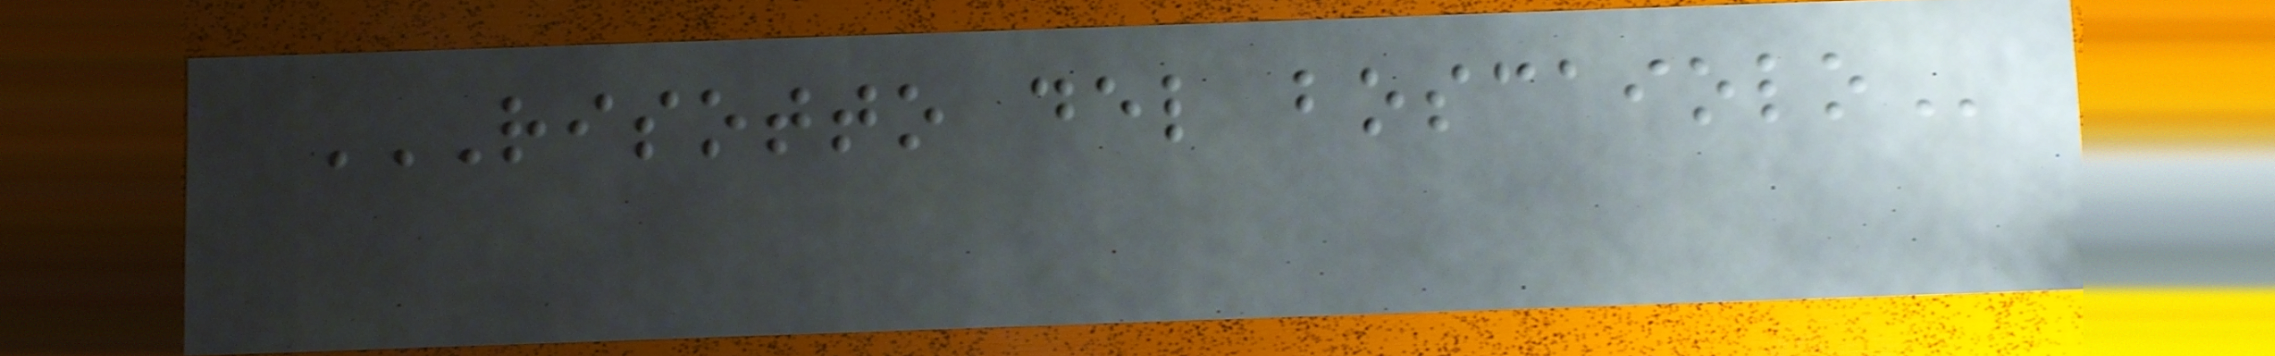RISOTTO DEL BOSCAIOLO
